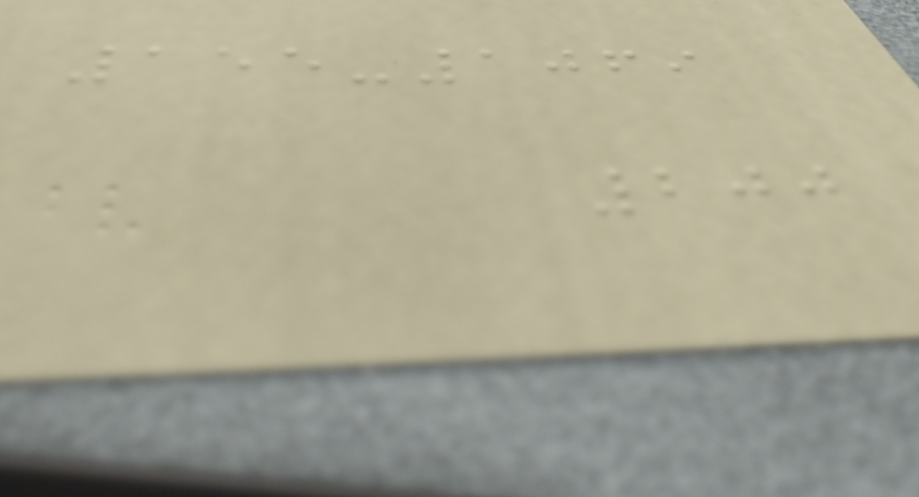155-1069
200
